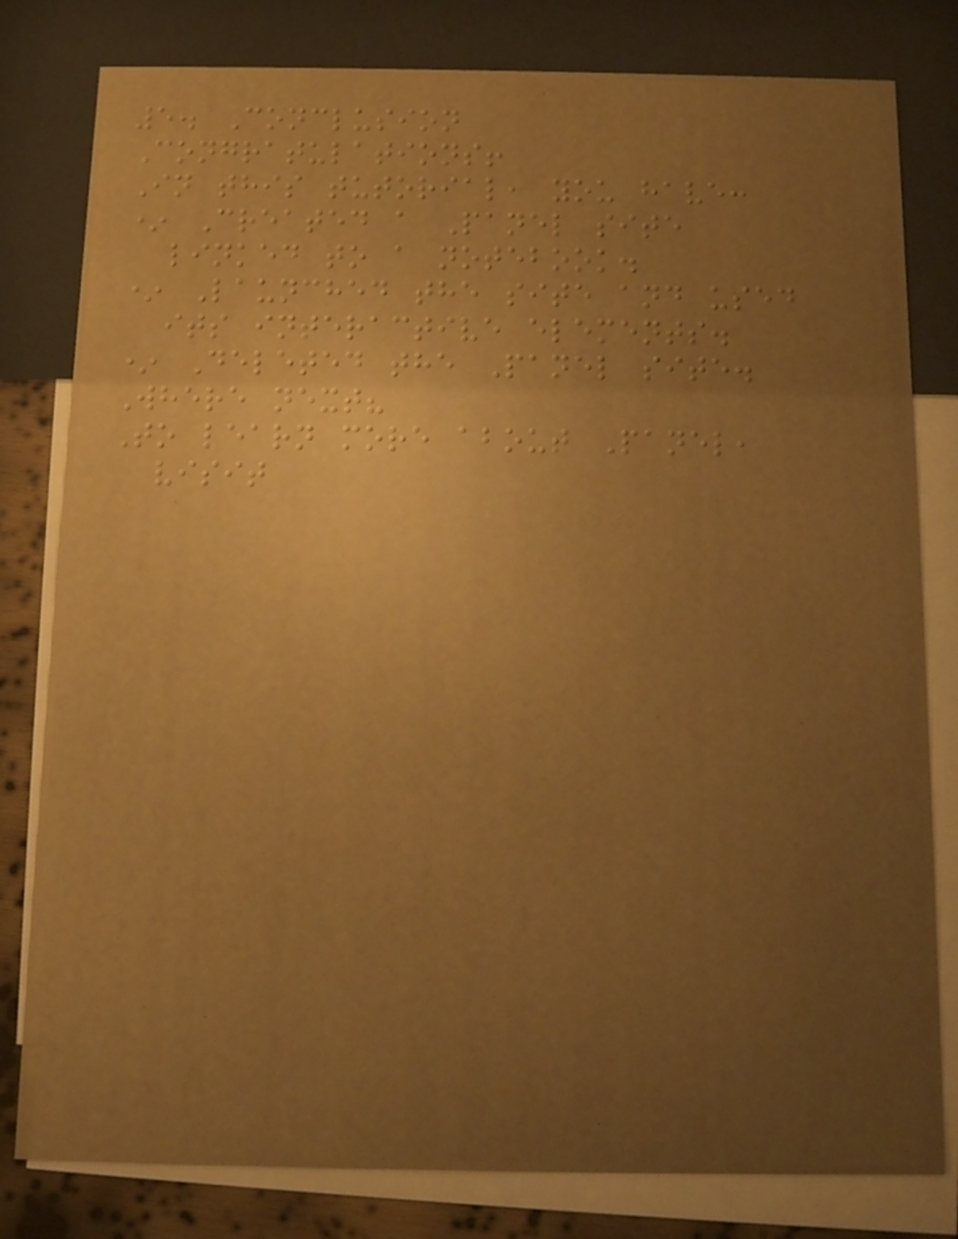5. Conclusion
Congratulations!
In this tutorial, you have:
* Created a Panel site
linked to a notebook.
* Launched the site and used
its interactive elements.
* Deleted the Panel site.
Where next?
To learn more about Panel,
visit
